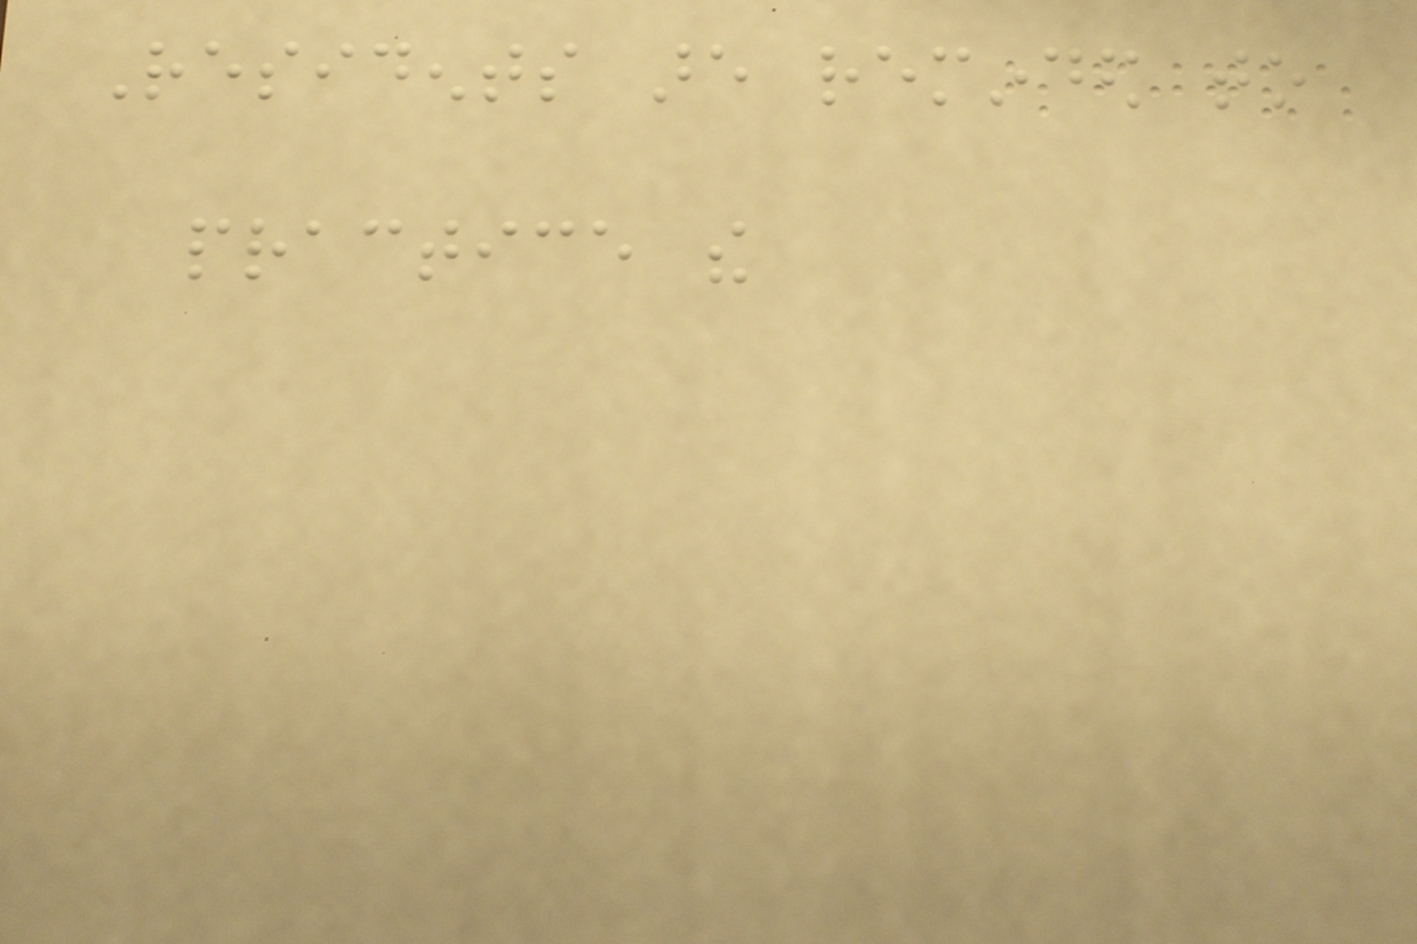Residents are reminded to
practice the
